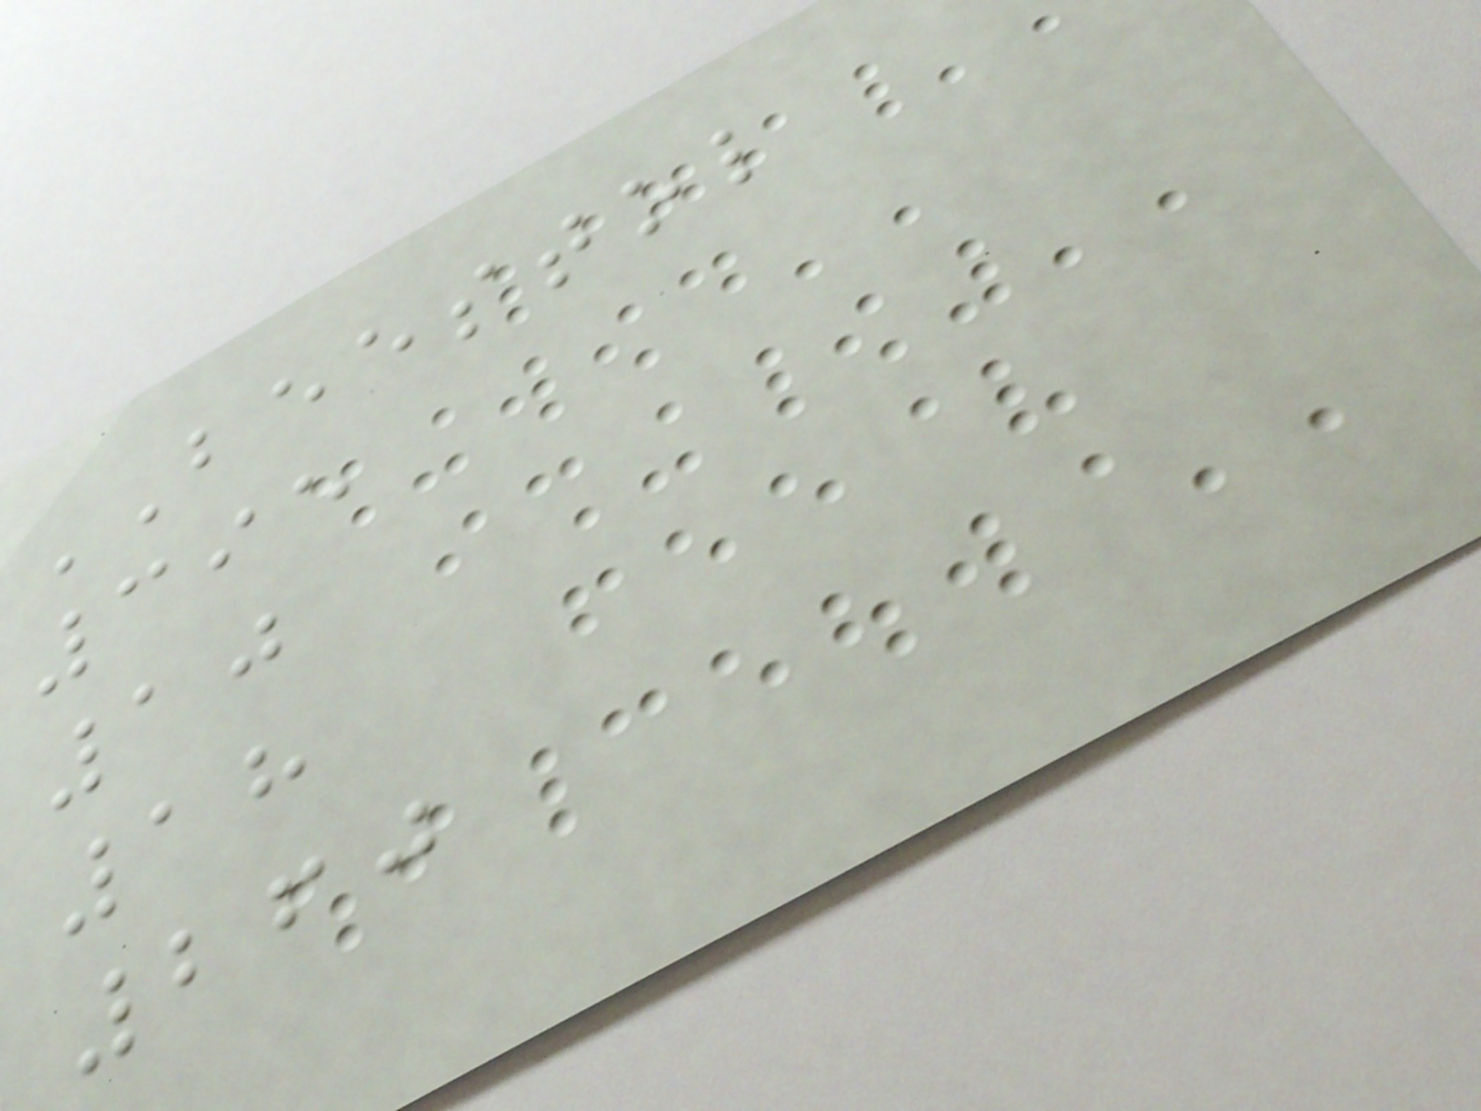BEESTOL
395
10
18
260
